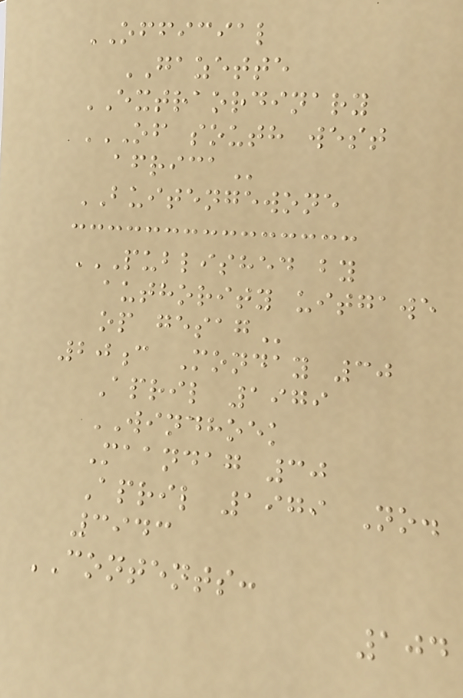OFFICIAL
GAZETTE
EXTRAORDINARY
OF SOUTH WEST
AFRICA
BUITENGEWONE
PUBLISHED BY
AUTHORITY UITGAWE
OP GESAG
20c Monday 30
April 1979
WINDHOEK
Maandag 30
April 1979 No.
3943
CONTENTS:
104
